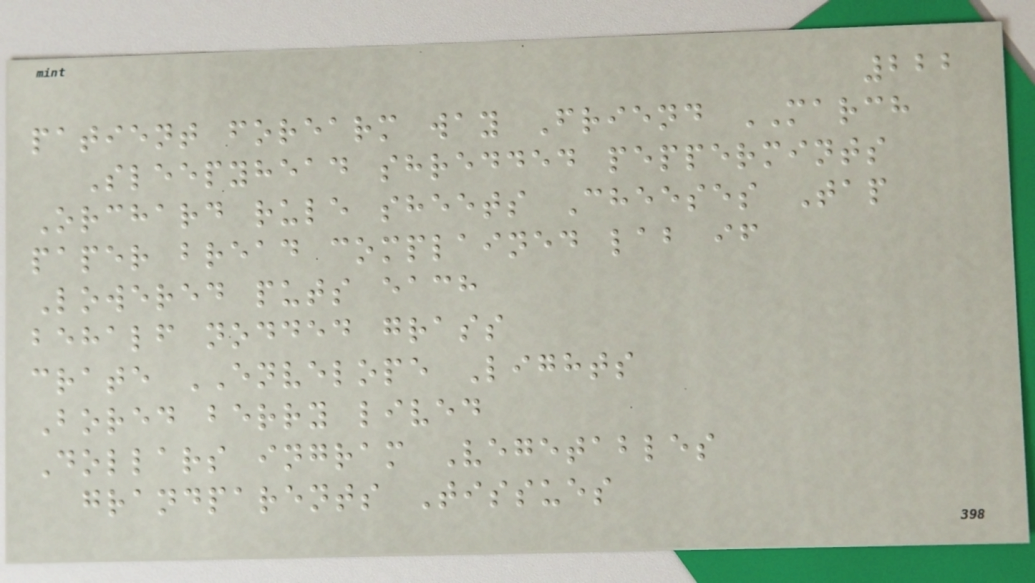222
patient forearm way Friend MARCH
Sleepyhead shredded peppermints
Orchard rule sheets Cheeses Tap
paper bread complained lab if
Lowered puts each
behalf nodded grass
crate ENVELOPE Lights
Bored berry lived
Dollars ingram Vegetables
grandparents Tissues
